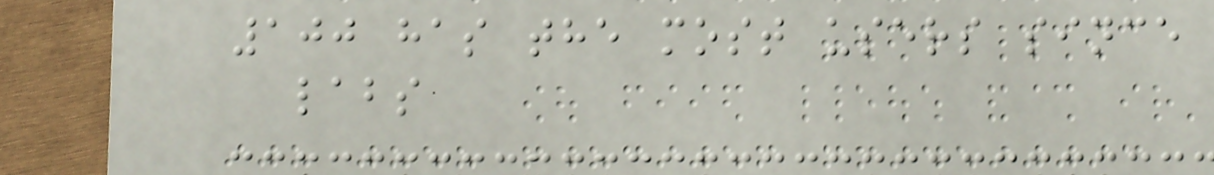100 has the most users since
labs
